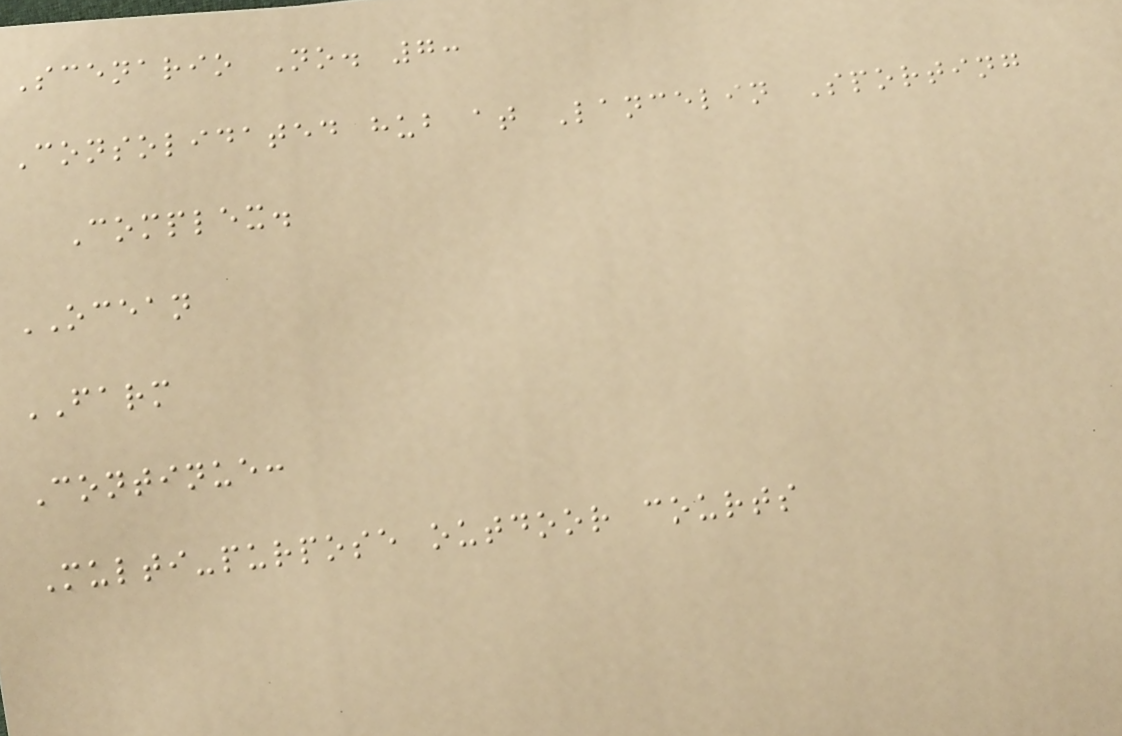Scenario No. 7:
Consolidated hub at Lancelin Sporting
Complex.
OCEAN
FARM
Continue:
Multi-purpose outdoor courts
